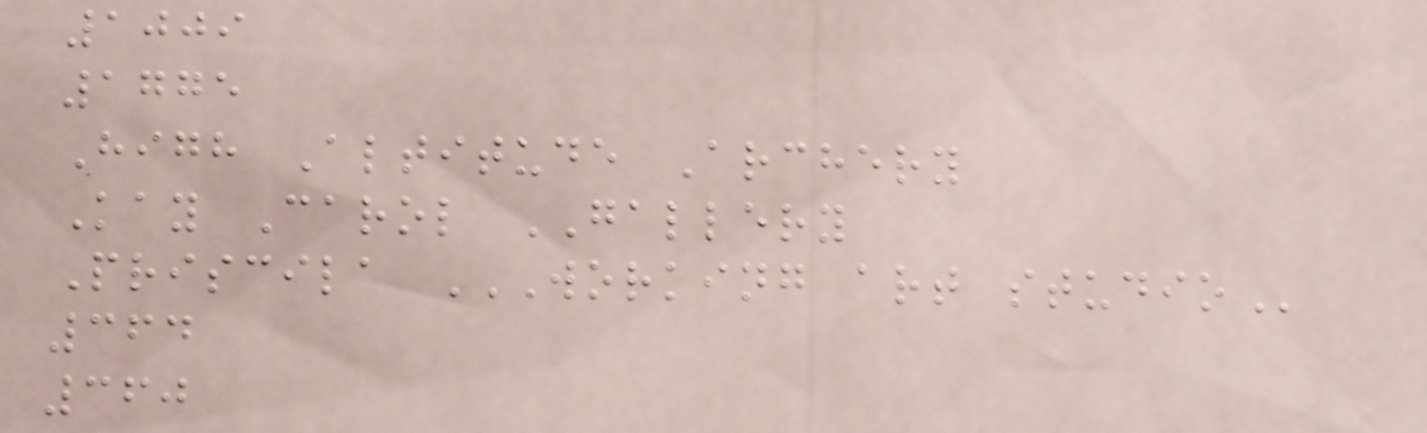1009
1775
High Altitude Archery
Kay Carol GALLERY
Priscila WORKING ART STUDIO
364
360
